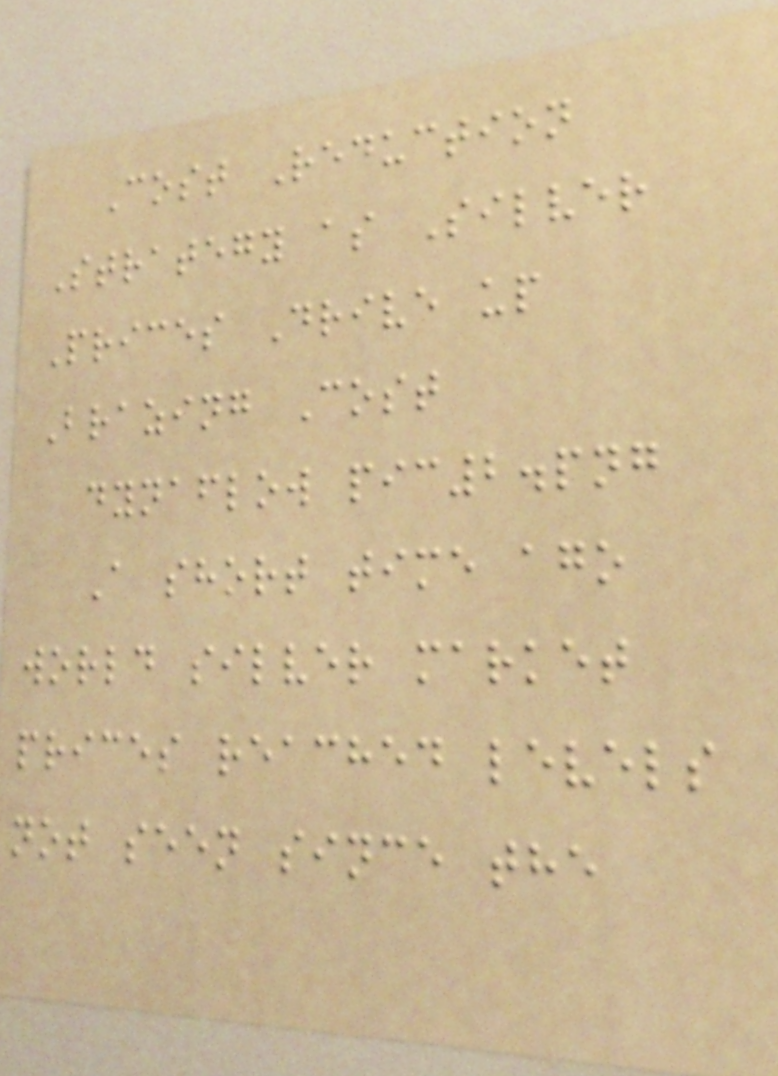Cost Reduction
Strategy as Silver
Prices Drive up
Brazing Cost
dynaflow pic2.png
A short time ago
world silver market
prices reached levels
not seen since the
